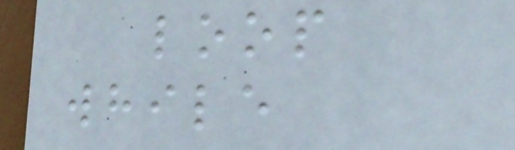loop
while
